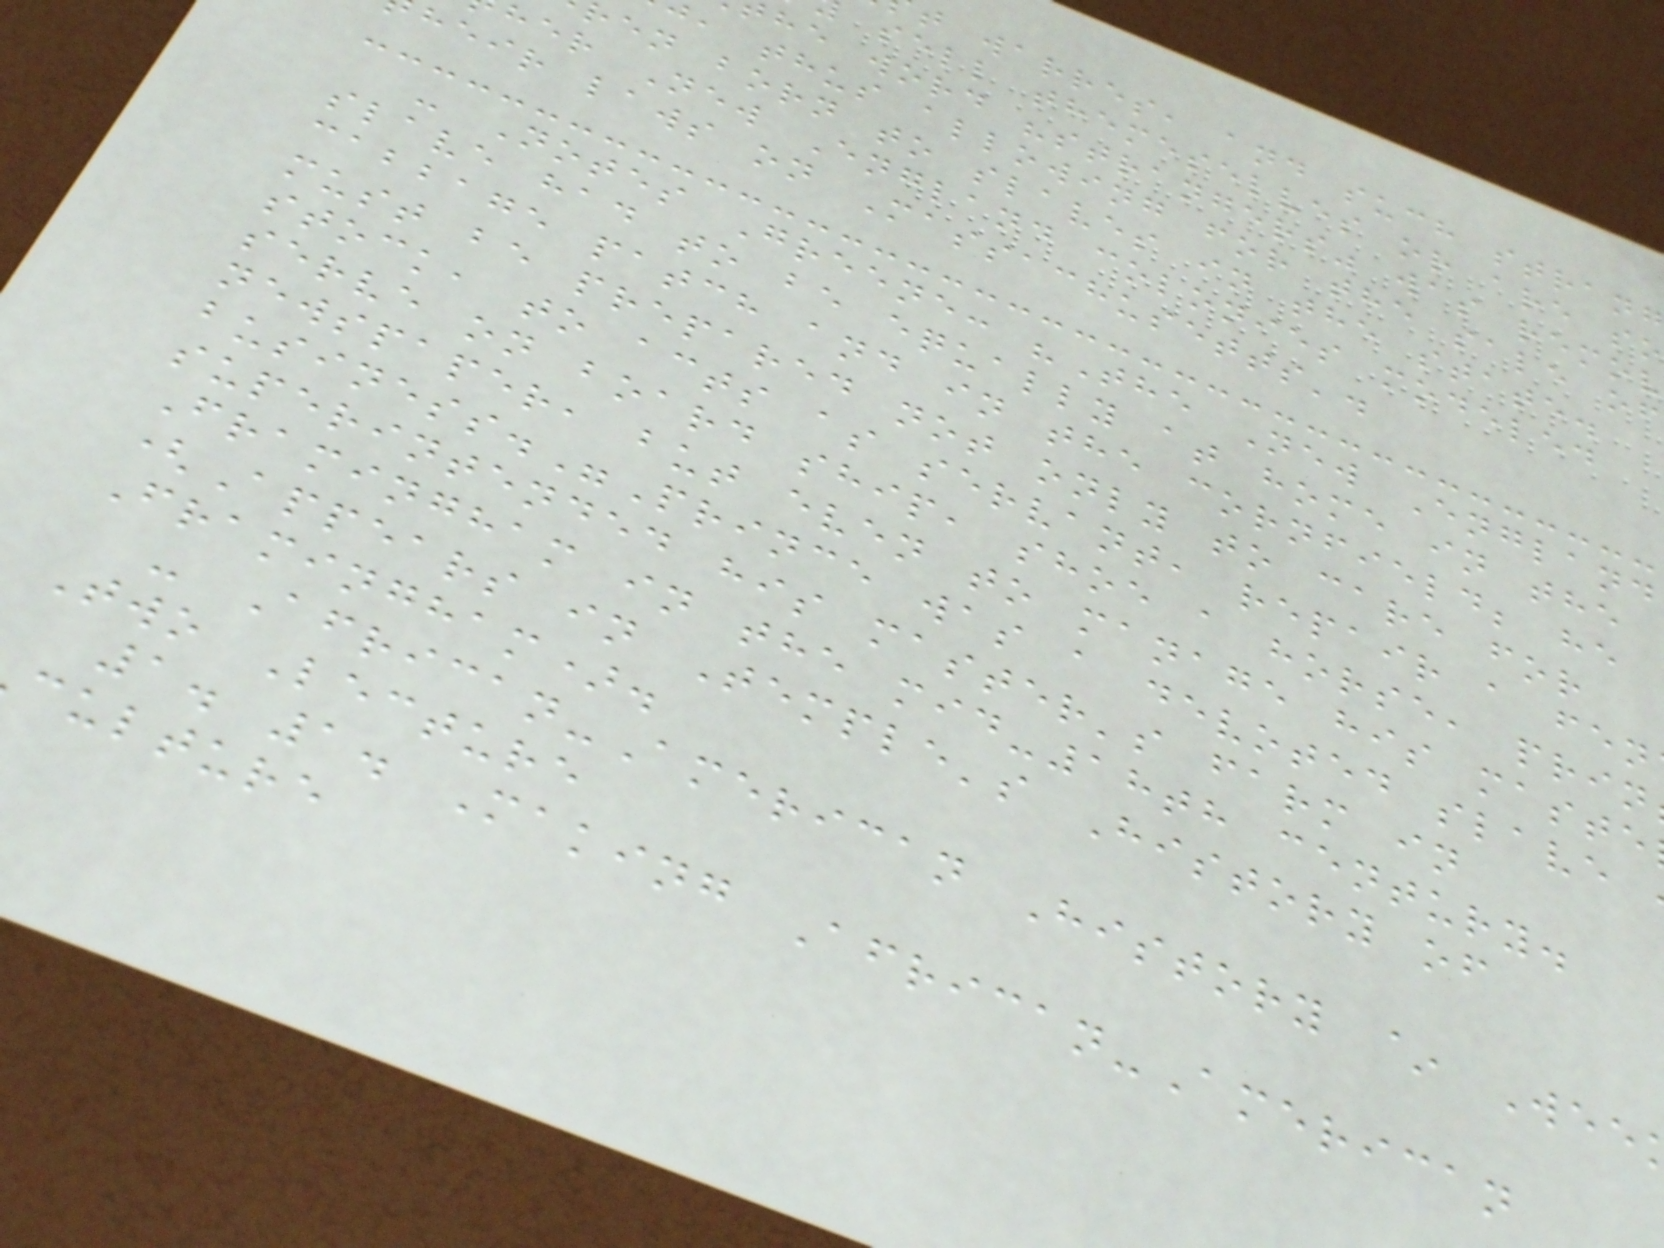t warres, and such strang
sell themeselves or are so
he word "strangers" was remov
, thus allowing for the sale of
en born to slaves in the state.
her New England colonies modeled
heir laws on Massachusetts'.
- Notes Greene: "The New England
slave had to be equally at home in the
cabbage patch and in the cornfield; he
must be prepared not only to care for
stock, to acts as servant, repair a fen
serve on board ship, shoe a horse, prin
newspaper, but even to manage his maste
business."Prince was a devoted slave
superintended his master's farm in
Framingham in the mid-18th century.
(Appears in Temple's History of
Framingham).
- African-American History ~ Wee
Two Lecture
1. 1. Making African-American
culture
